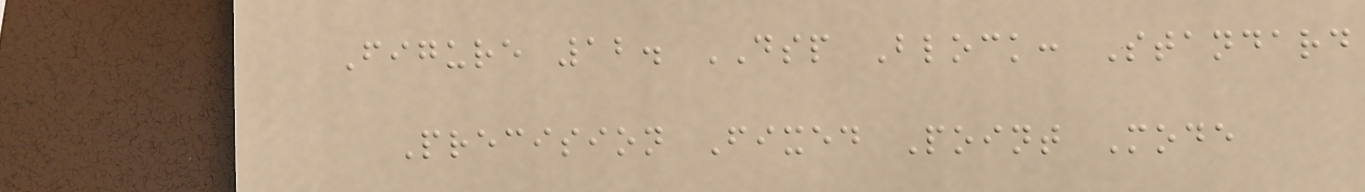Figure 12. DSP Block: Standard
Precision Fixed Point Mode
